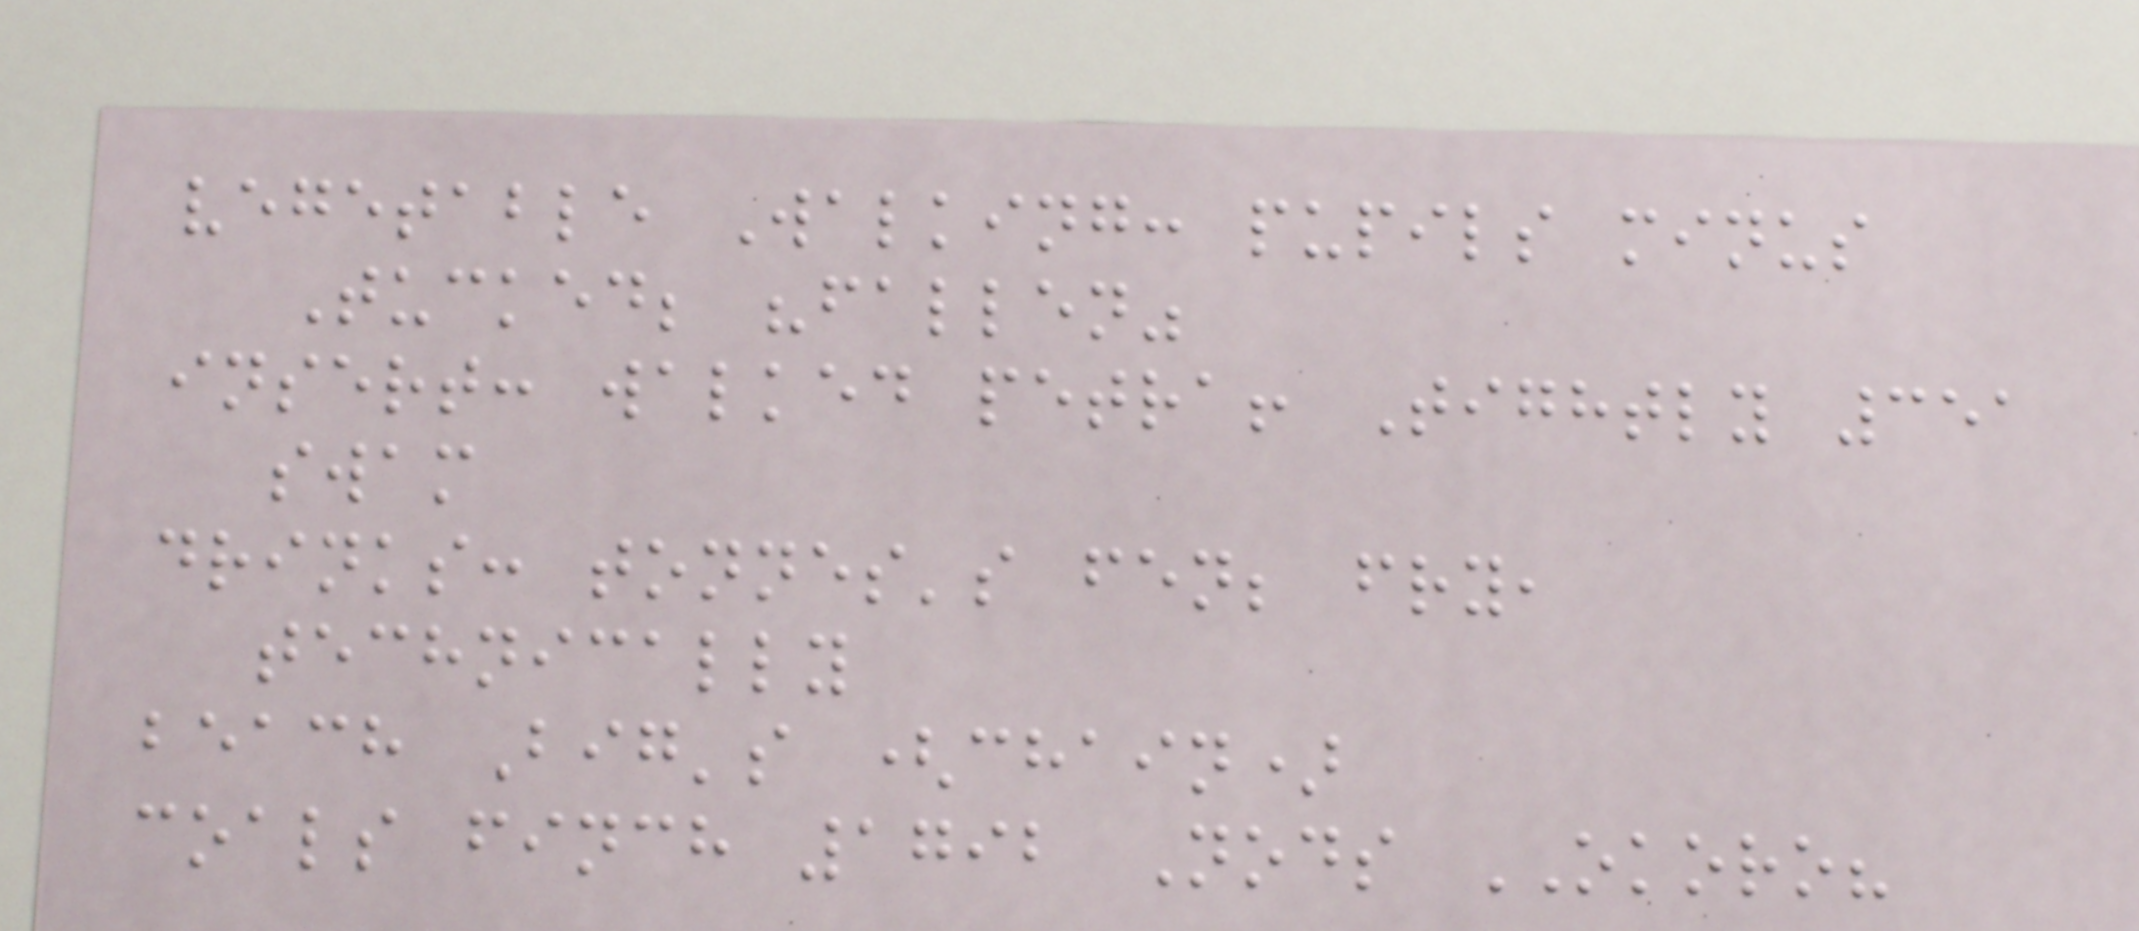vegetable Walking: pupils minus
Tucked; "fallen"
insert: walked petra! Tightly 351
swam
drinks: tonnes's fen; fry,
technically
beach Big's (chain)
coals finch 1792 Nods OKORO?
